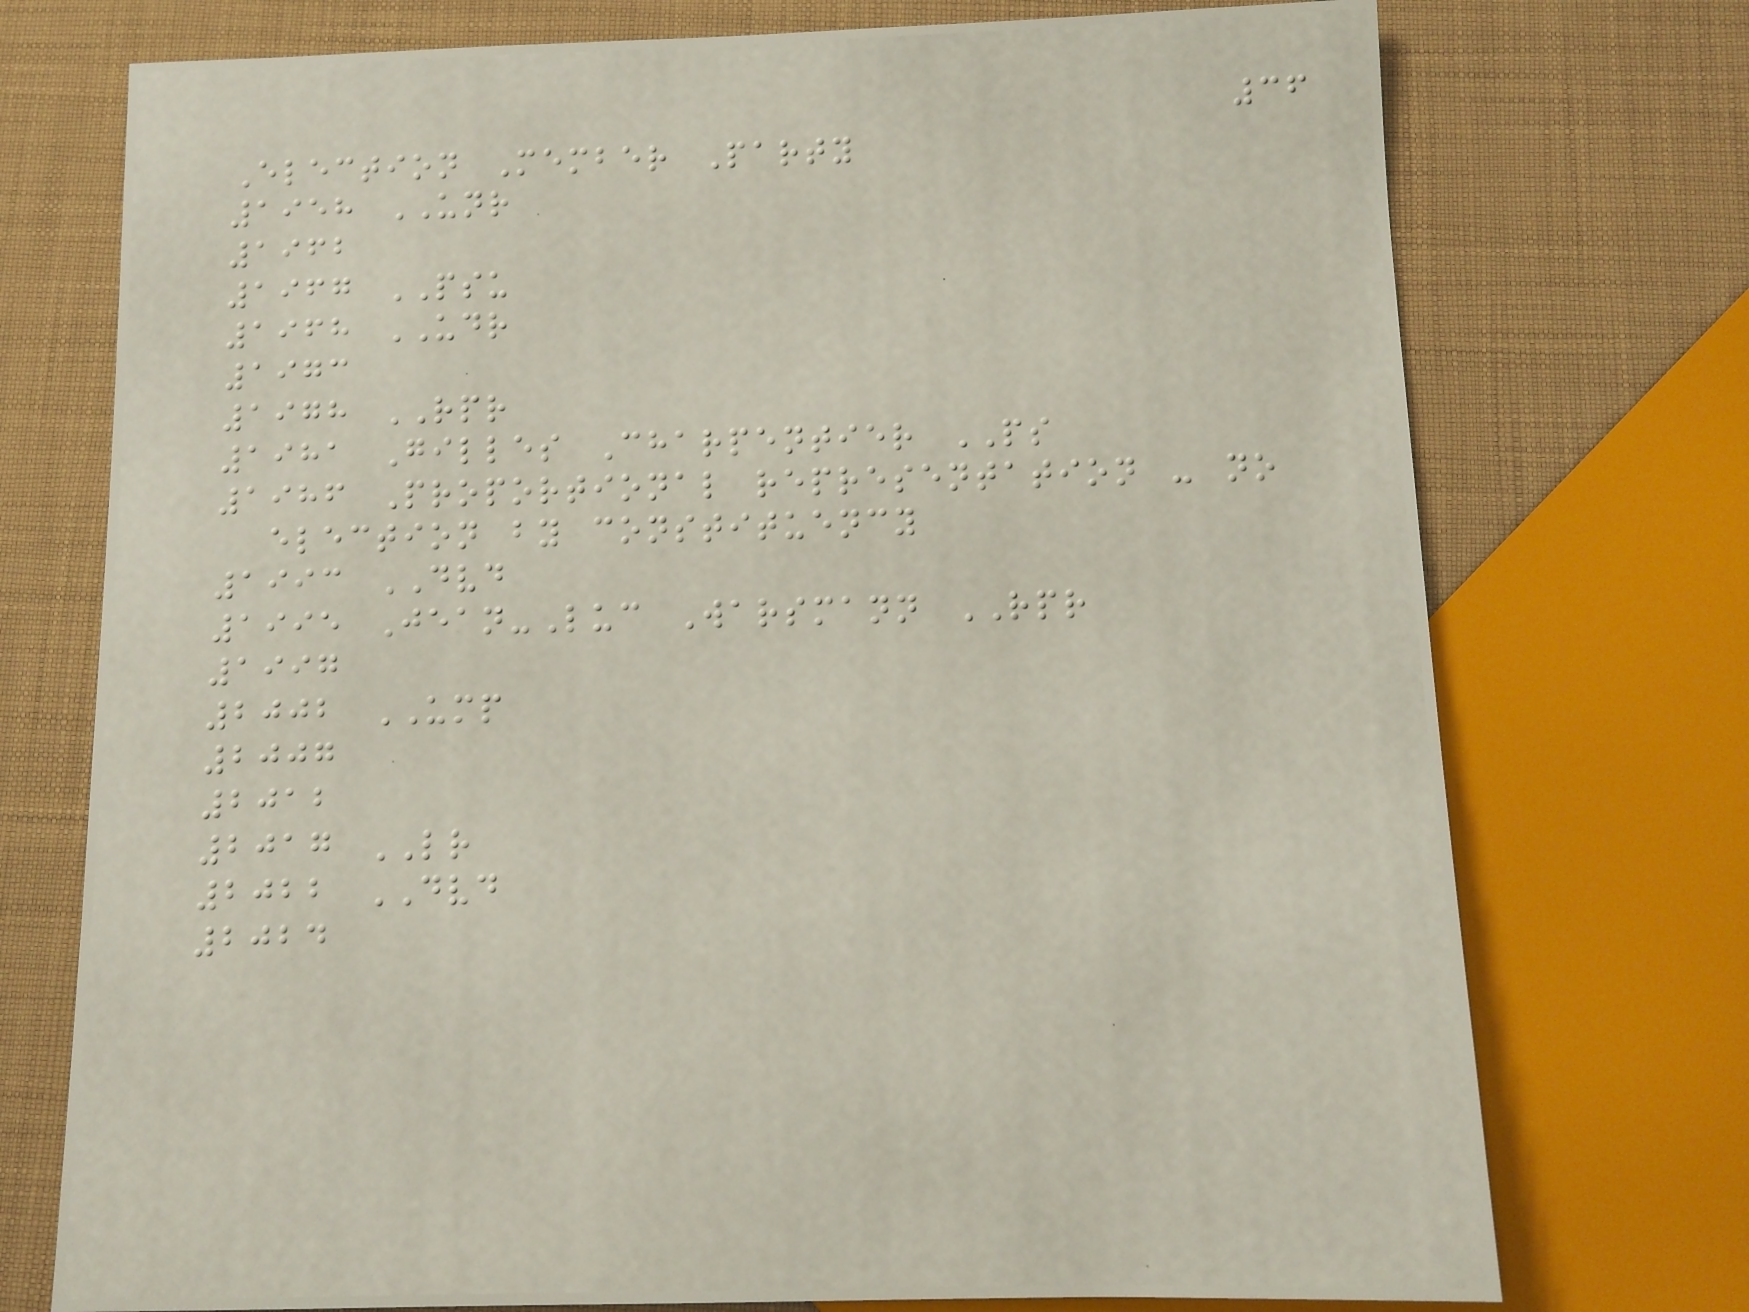36
Election Member Party
1958 UNR
1962
1967 PSU
1968 UDR
1973
1978 RPR
1981 Gilles Charpentier PS
1986 Proportional representation - no
election by constituency
1993 DVD
1995 Jean-Luc Warsmann RPR
1997
2002 UMP
2007
2012
2017 LR
2022 DVD
2024
